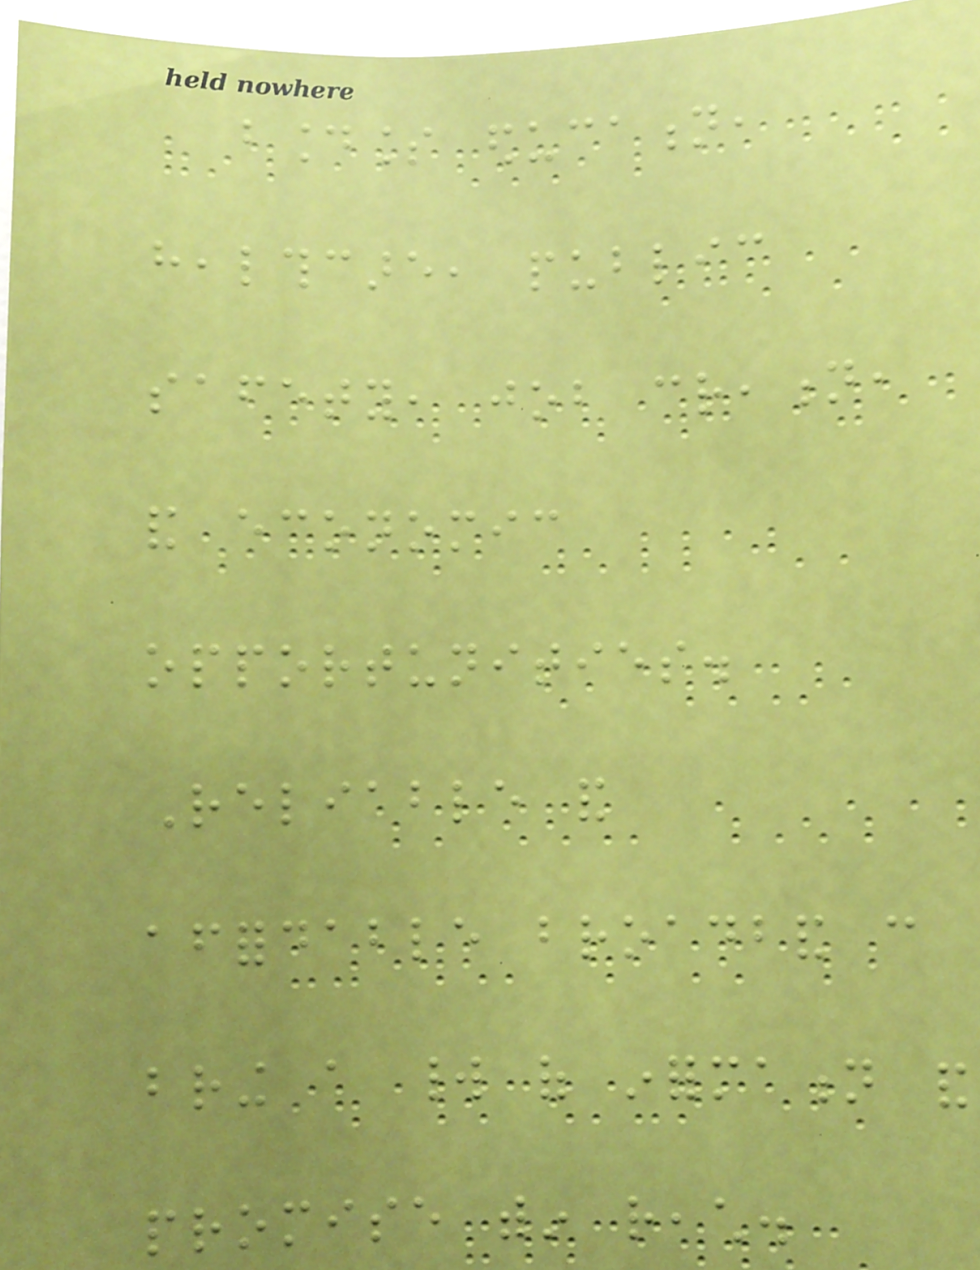boundless education,
healthcare, public
safety, job creation,
and economic
opportunities.
Reliable and
affordable broadband can
bring a world of information and
promise within reach.
